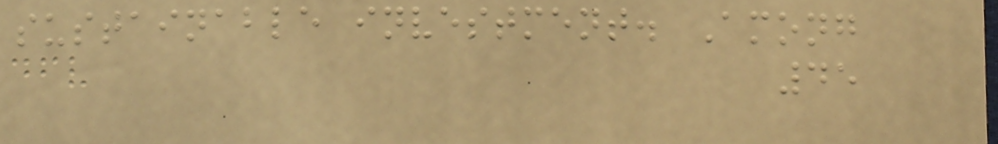sustainable investment. Among
45
